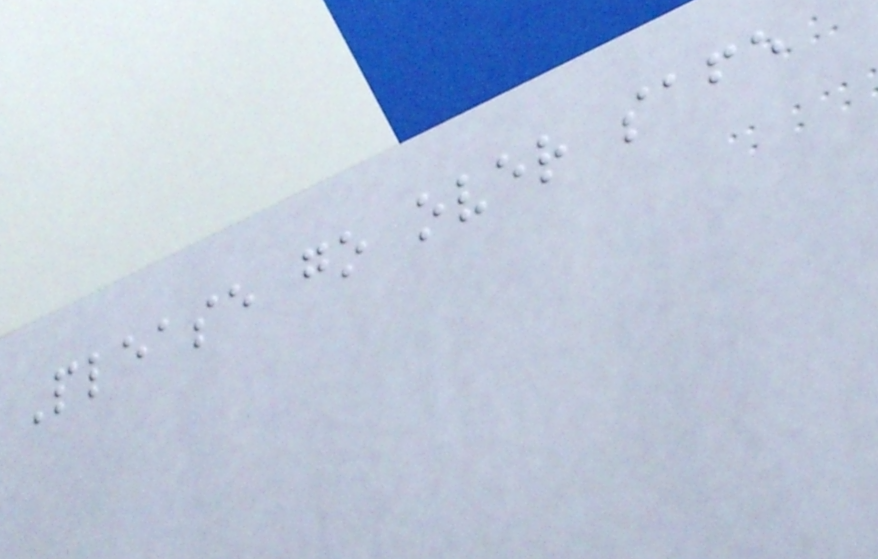Please go over safe
